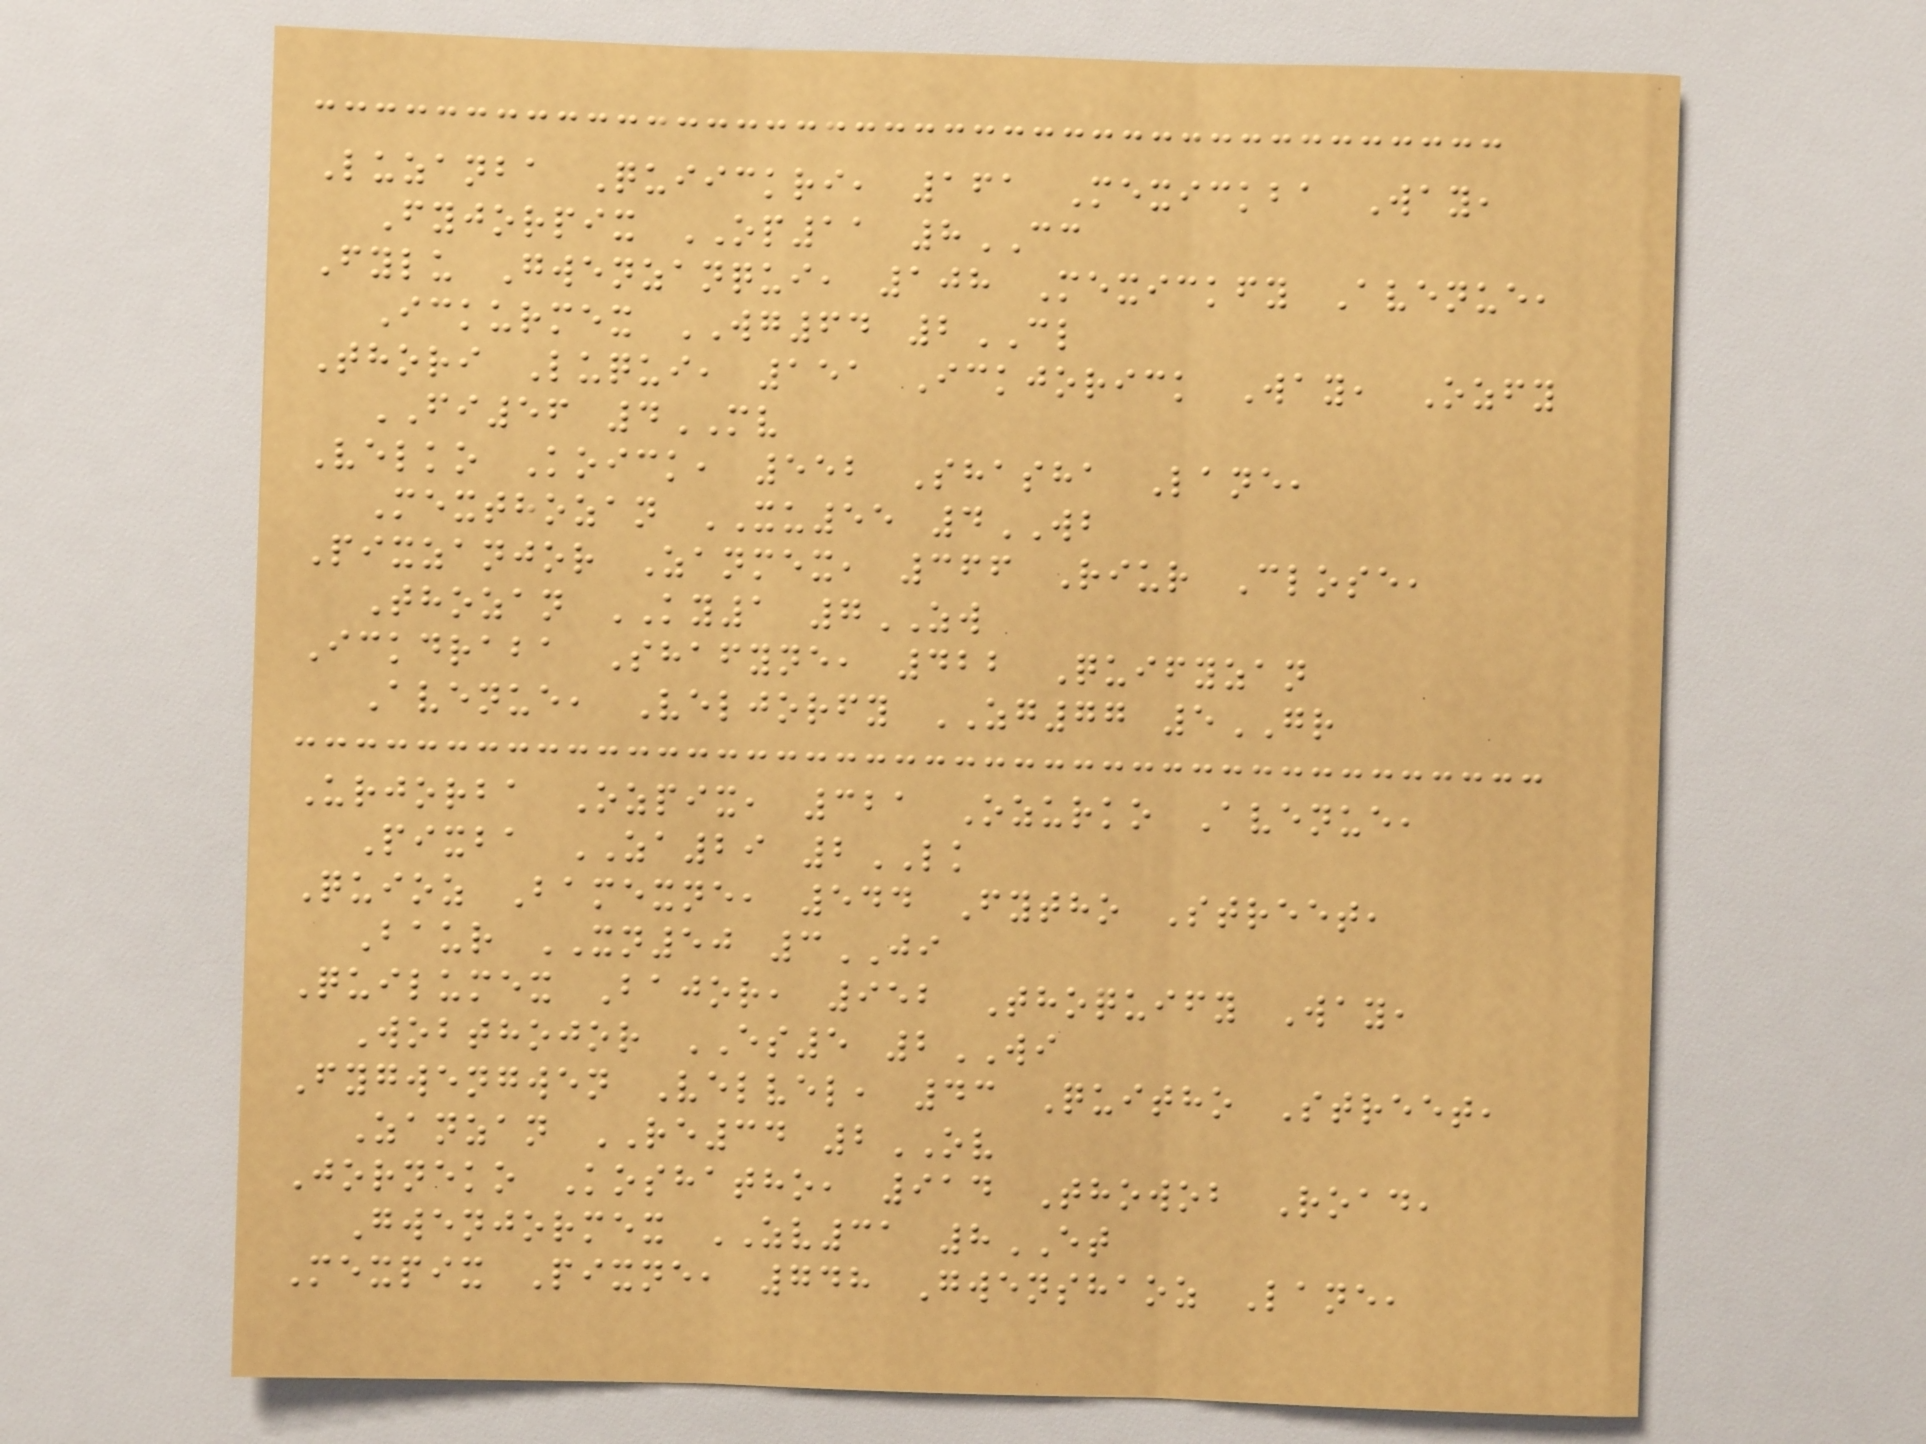Luzanba Quiickri, 161 Mexickba Way,
Fyjorpix OP11 8CC
Fylu Gwenzanqui, 108 Mexickfy Avenue,
Ickurmex WG64 2CL
Thori Luqui, 151 Ickjorick Way, Ozfy
FI56 4MV
Velko Koick, 552 Shasha Lane,
Mexthozan XU55 4WB
Pixzanjor Zanmex, 366 Riur Close,
Thozan KY1 7ZW
Ickdraba Shafyne, 422 Quifyzan
Avenue, Veljorfy ZG77 5GR
Urjorba Ozpix, 321 Ozurko Avenue,
Pixba ZA29 2LK
Quioz Bamexne, 544 Fytho Street,
Baur XN50 3JI
Quilumex Bajor, 952 Thoquify Way,
Wobthojor ES5 2WI
Fygwengwen Velvel, 43 Quitho Street,
Zanzan RE34 2OV
Jorneko Koshatho, 914 Thowob Road,
Gwenjormex ZV31 8ET
Mexpix Pixne, 748 Gwenshaoz Lane,
